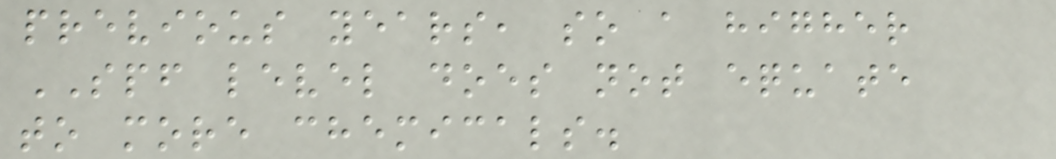previous years, so a higher
SPF level does not equate
to more chemicals.
